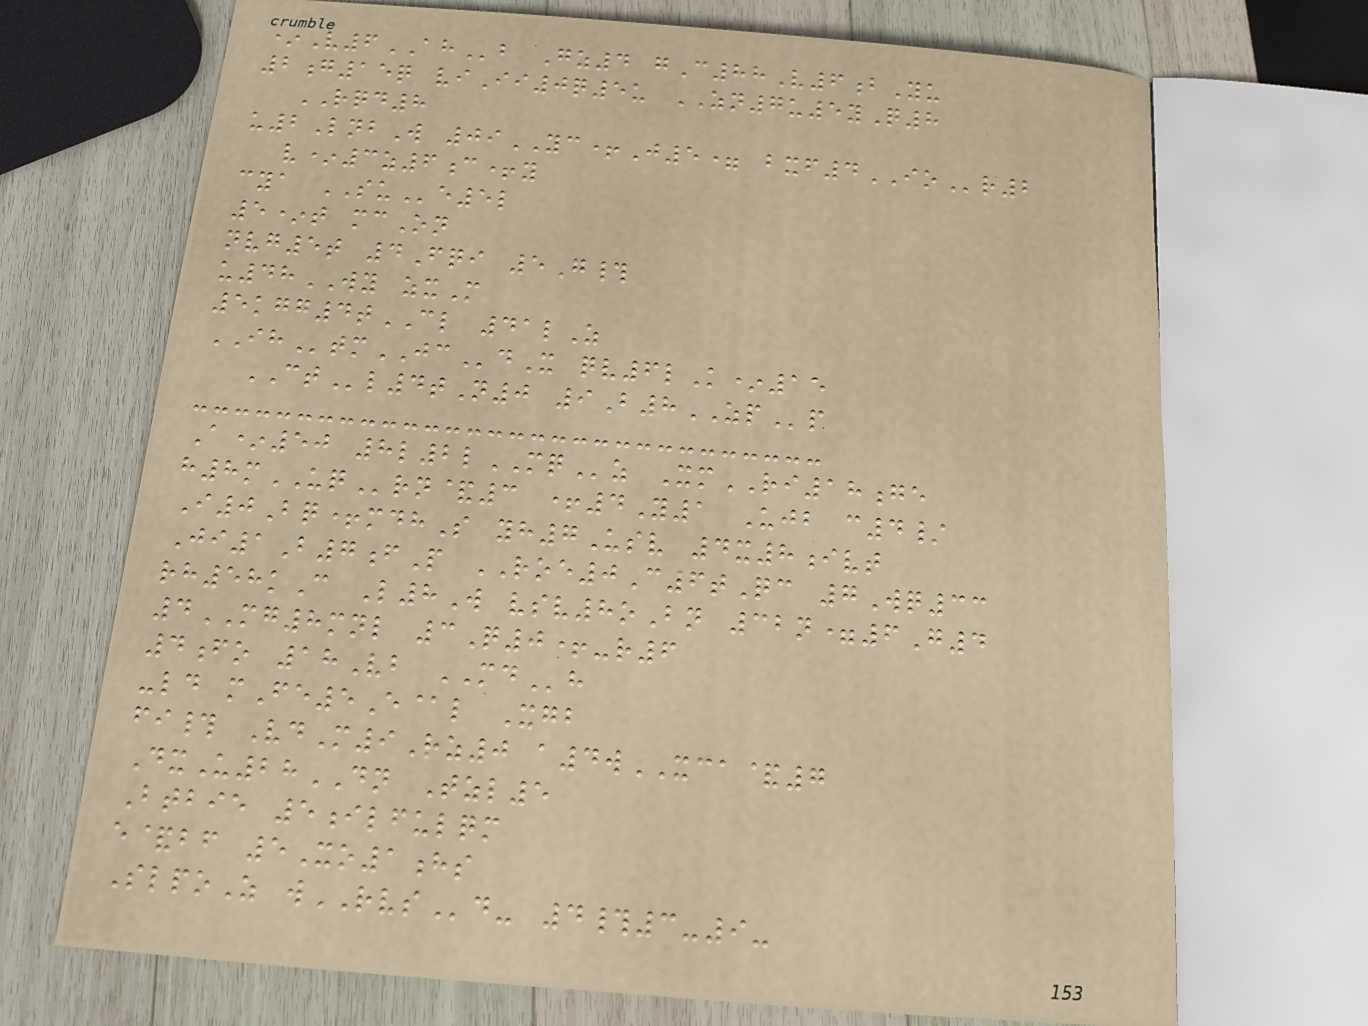*V6AHb Gz4 gC88V6bYu
2g15q viIi0q5u ZN7u5yQ8
RQD8
u2LnbW 09YC+J5= bxf4IOr2
v*3z6c+y
cya SUe5l
5*t mcOn
nvg5t 4Fqi 5G#
u48WY zxM
5kgg4tCL 41lZ
IHtmJCdX qv6lK*15
CTl4tN0 9B8ZPp
A*50 8l2lMQz XmRI18ge
h8mUQrn&3 +4Y1 Ujb c4/
I0Bq+mdhS yh7Usv 4x8ivt
Ji1B7fP ROE0C6tQc 7Wq33
rh58kC L8W vsv8oBn 32n=6G4
4MG8mnl 3Q0+-r6
4fo 18Vb MDh
-ld mFe5E@l Xgb
fi# VdM9Rz0 a4wXCA&7
DxU28DN Tzl5
Btbie 5ilfulqm
e&bf 5Xo1hs
SlpoZ wRVSd- 4#3-9-
